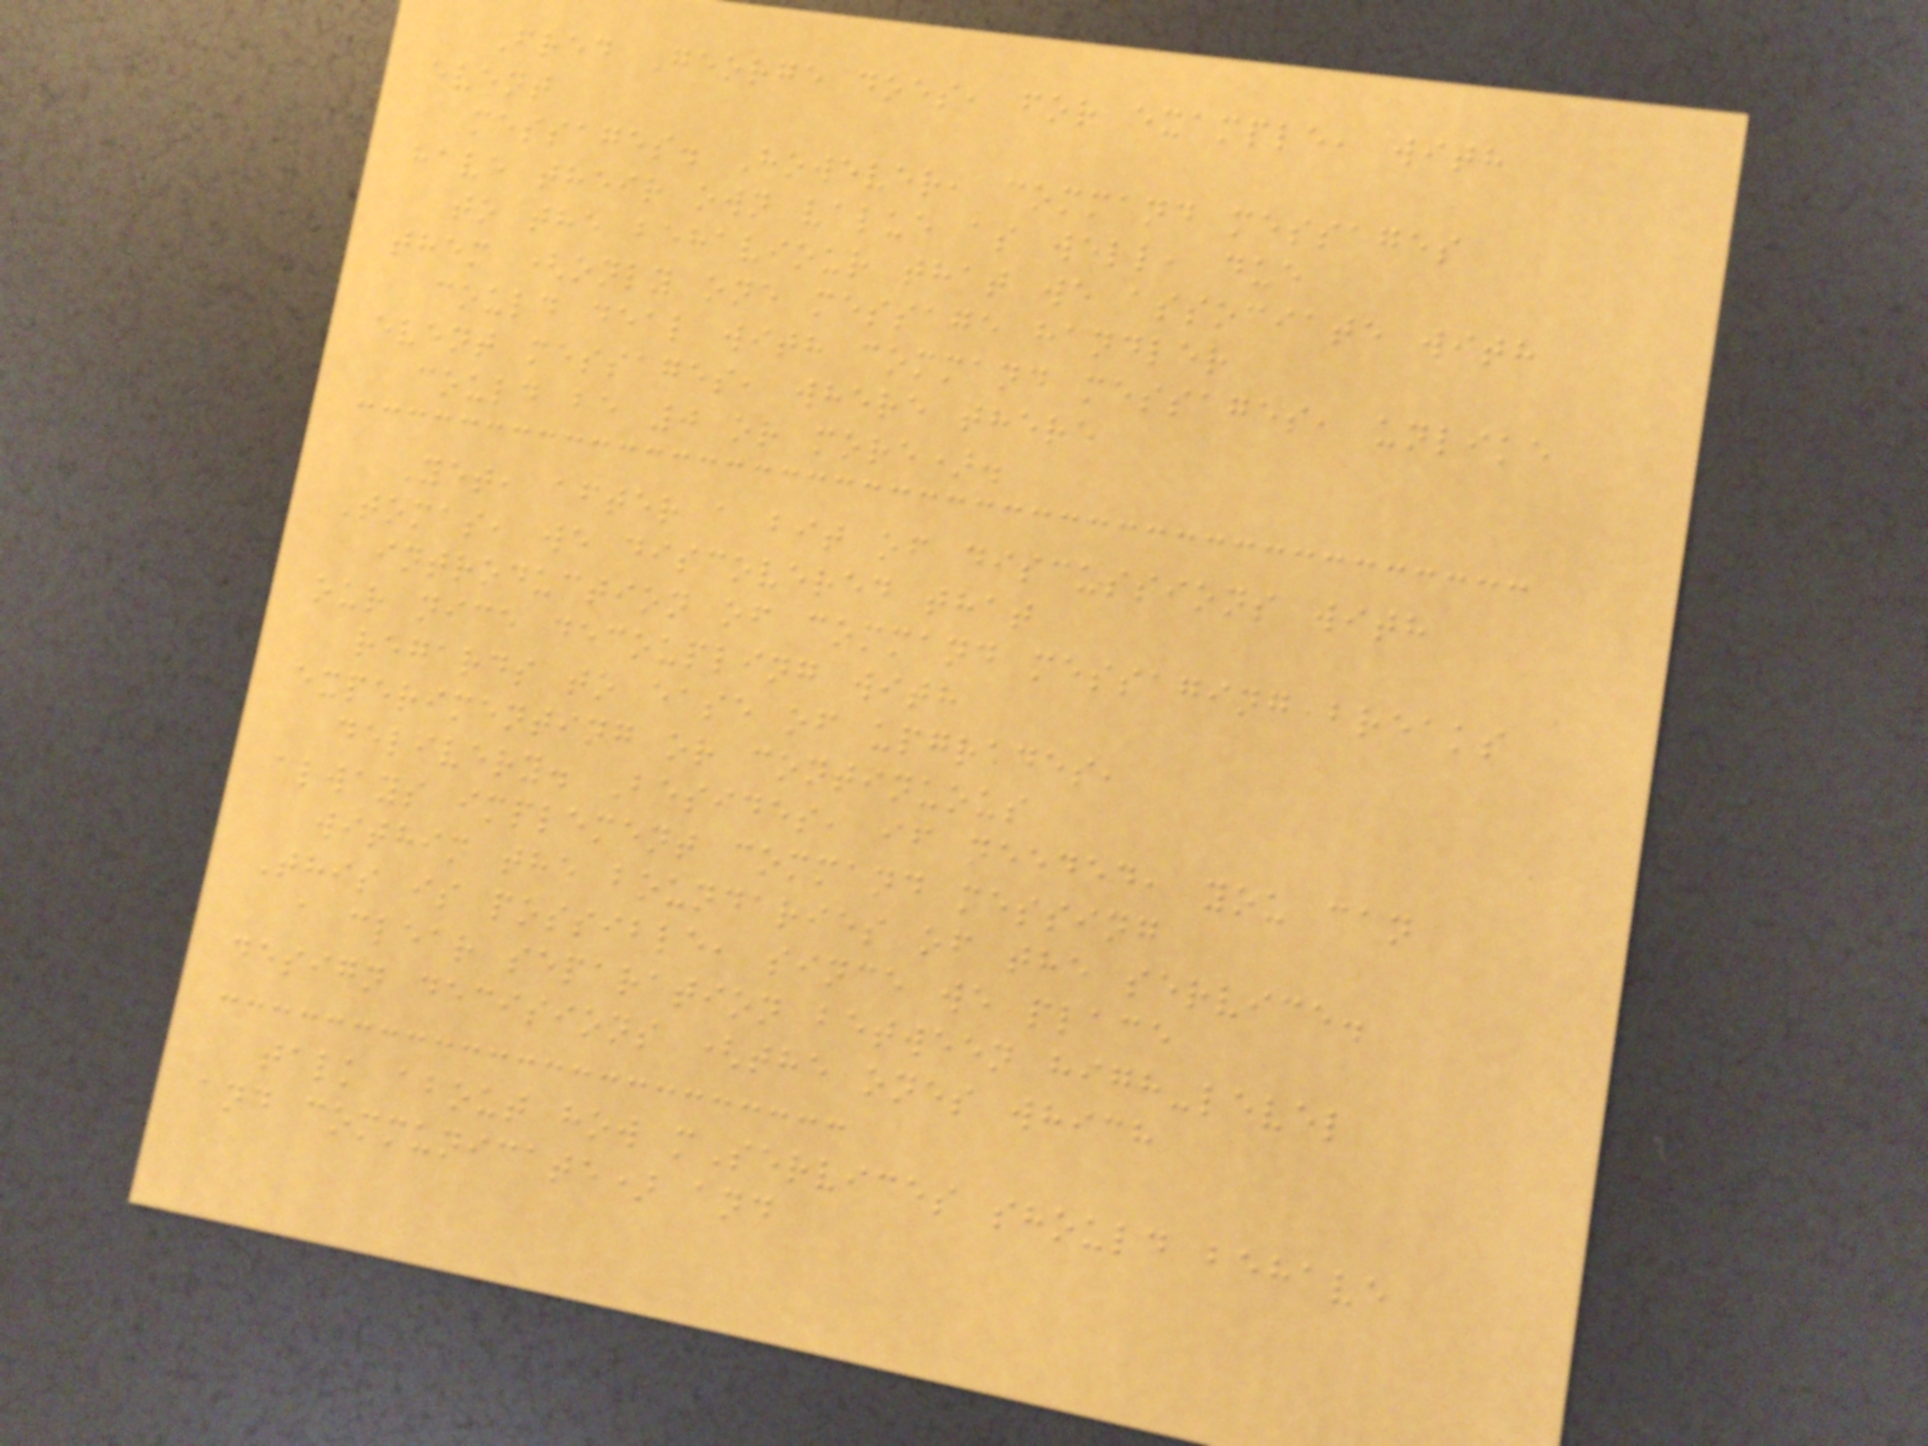Fred George does, for example, with
event
messages. However, command messages
have their own value as well, due
to the behaviour that we associate with
them (only one message handler
could deal with command messages, unlike
event messages, where there
could be 0 or more).
Yet, after a bit of discussions with
Tomas, we discovered that
introduction of command messaging breaks
our nice decoupling with
regards to ease of upgrades,
experimenting or continuous
delivery. Besides, if needed, you can
always implement command messing
within the boundaries of the service.
This is possible, since we place
a clear separation between high-level
design decisions (the ones which
talk about how mServices should behave
and communicate) and
